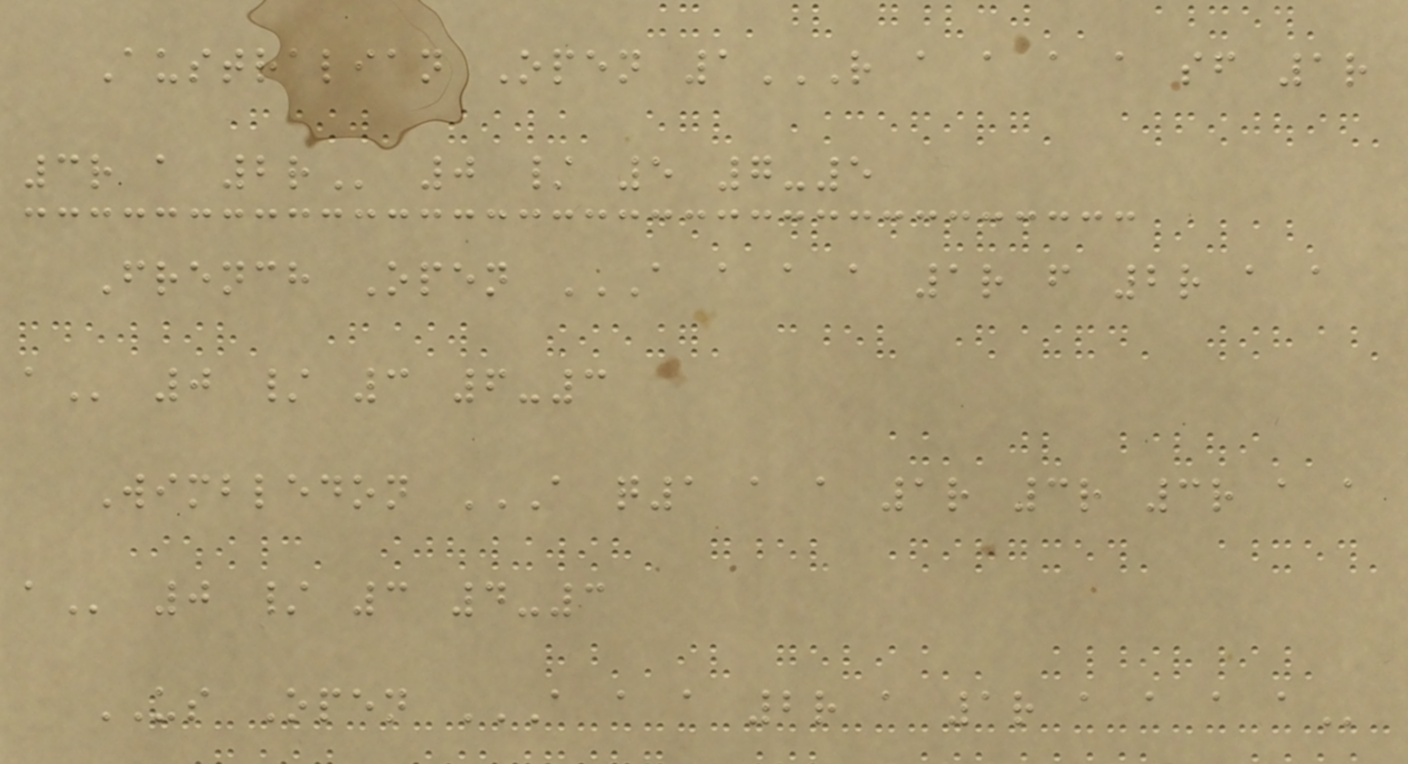Australian Open 1R A A A A SF 1R
3R A 2R 0 / 5 7-5
French Open A A A A 1R F 2R A A
A 0 / 3 6-3
Wimbledon A Q1 A A 1R 3R 3R A A
A 0 / 3 4-3
US Open A A A 2R A 1R A A A A
